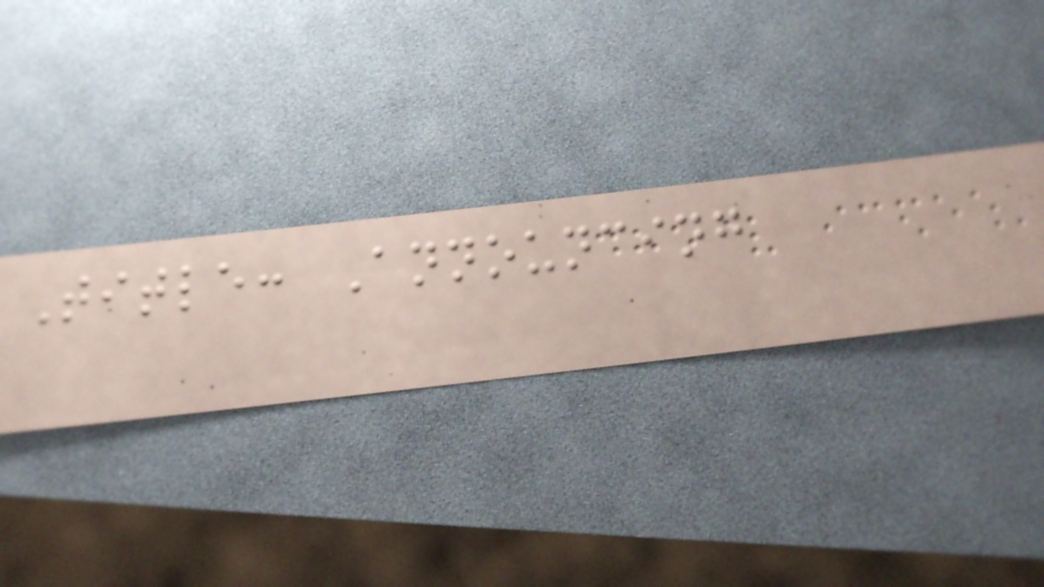Title: Announcing
